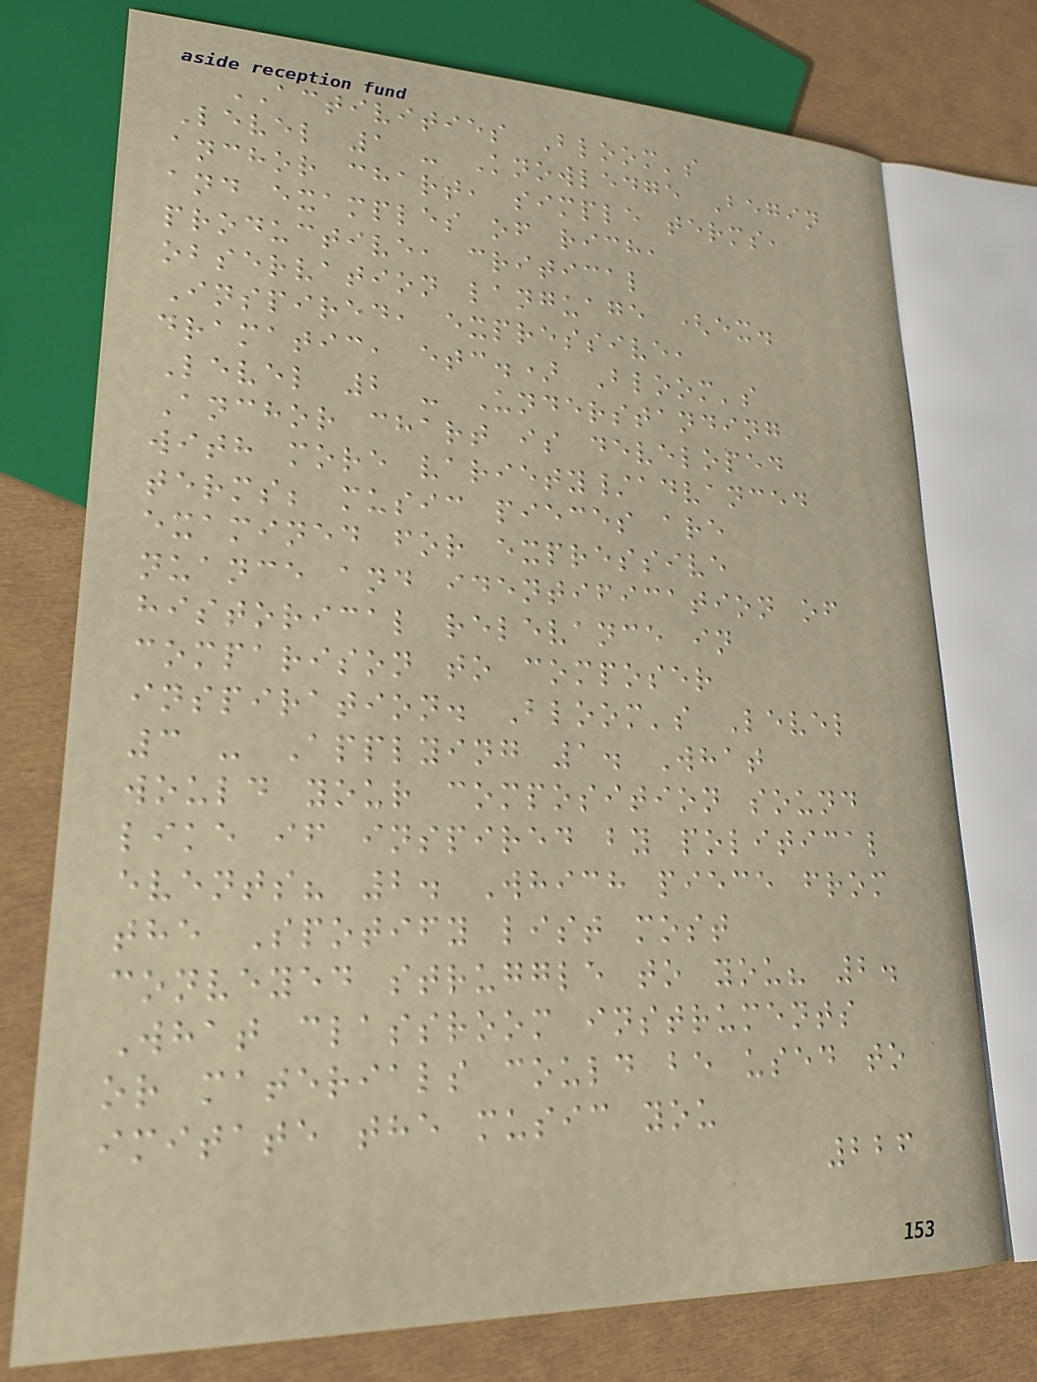ACTIVITIES Bloom's
Level 1 - Knowledge Begin
anchor chart, simple terms,
and examples of rich,
productive, critical
observation language (ex.
Inspired, expressive,
dramatic, etc.) Bloom's
Level 2 - Understanding
Anchor chart is developed
with more variety/advanced
terms; music pieces are
examined for expressive
nuance and identification of
historical relevance in
comparison to composer
inspiration. Bloom's Level
3 - Applying 1. What
would your composition sound
like if inspired by political
events? 2. Which piece from
the Spotify list most
conveyed struggle to you? 2.
What classroom instruments
or materials could be used to
imitate the music you
226
